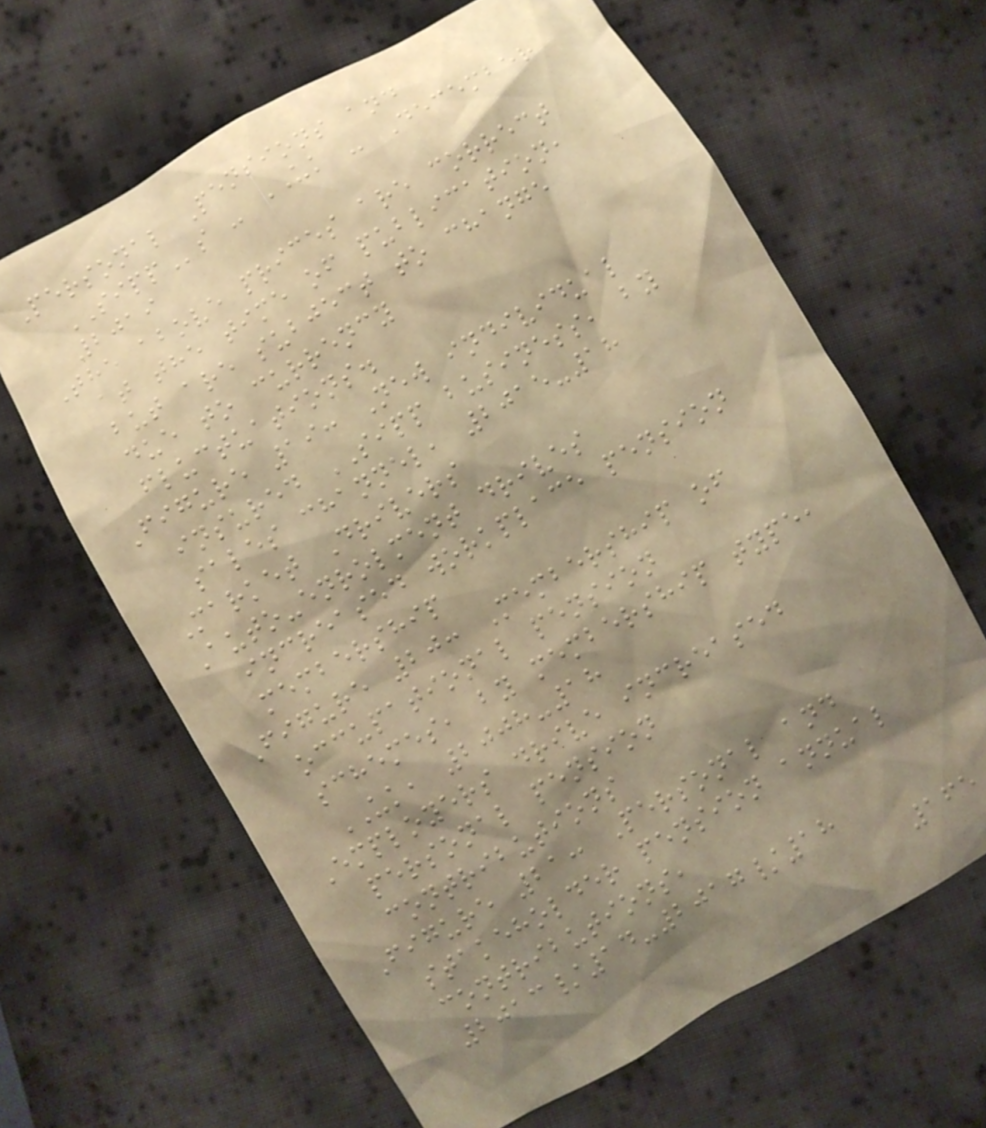Personal Pensions and
SIPPs - UK - December
2019
The above prices are correct
at the time of publication,
but are subject to change
due to currency
fluctuations.
Figure 19: New individual
insured SIPP business, by
sales channel, 2015-18
Market Drivers
Auto-enrolment drives
increased workplace pension
membership
Figure 20: Membership of
occupational pension
schemes, by membership type,
UK, 2008-18
Employers drive increased
personal pension
contributions
Figure 21: Personal and
stakeholder pension annual
contributions,
2013/14-2017/18
165
